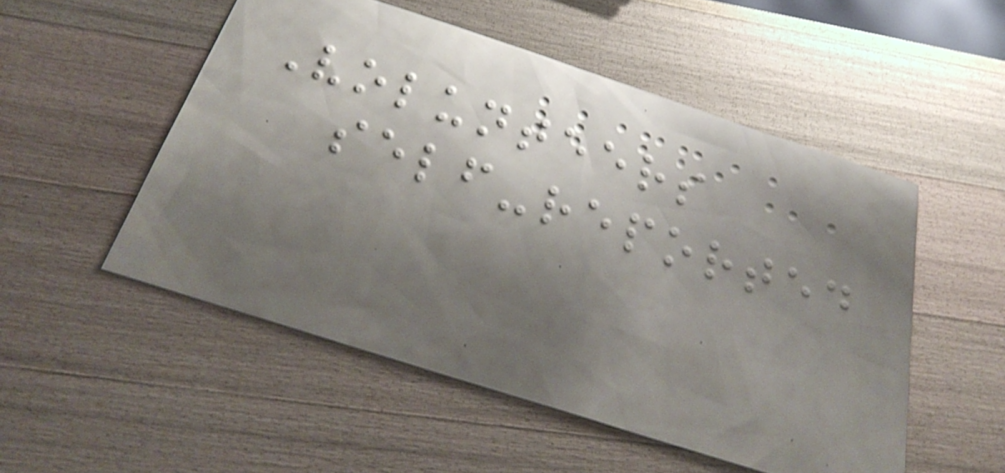Volunteers
self-reported
